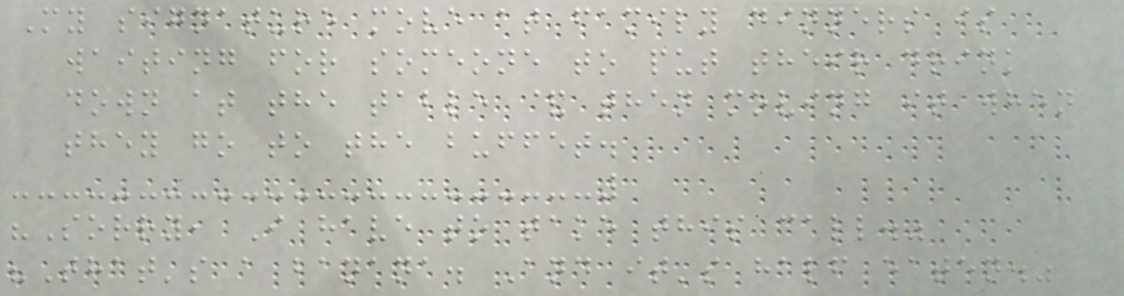My signature move at family dinners is
waiting for someone to put their drink
down at the table & then moving it when
they go to the buffet.
"Sorry, I have to take this call."
"That's a banana. And it's half eaten."
